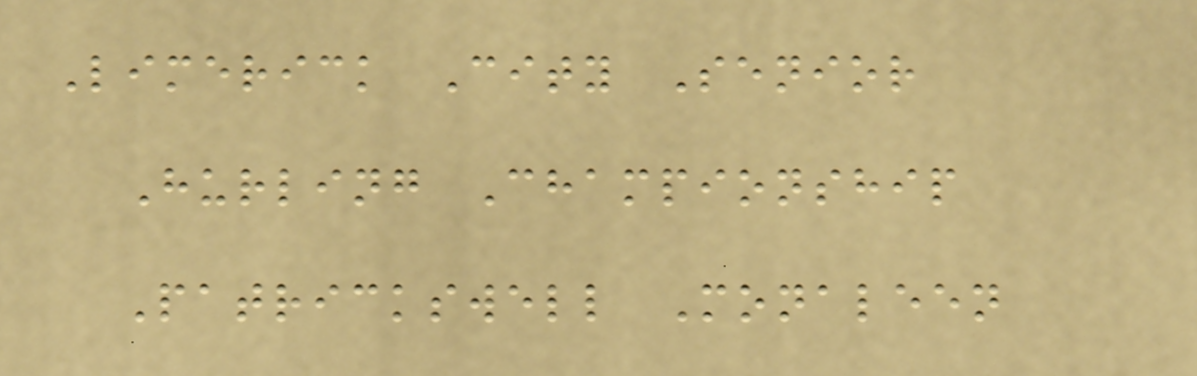Limerick City Senior
Hurling Championship
Patrickswell Monaleen
